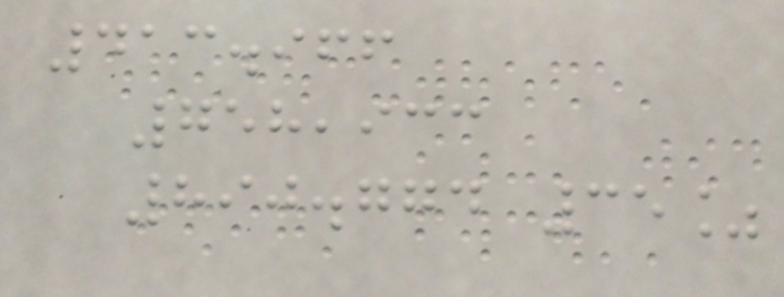413.966
758,933
890.774 35%
